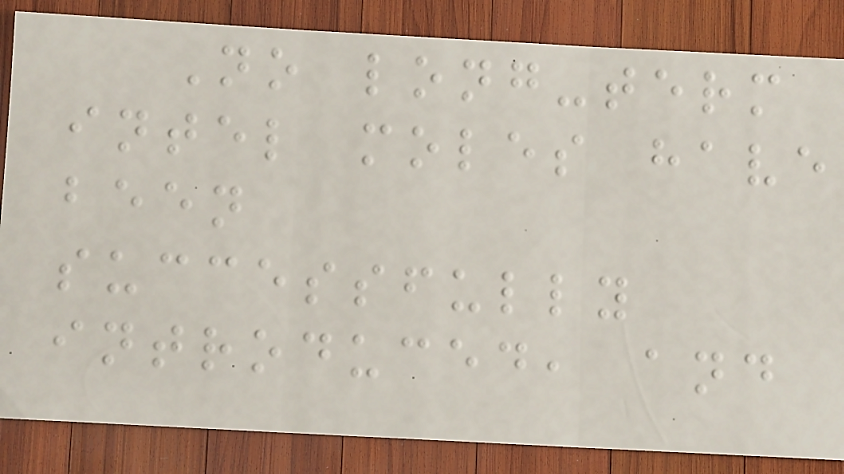No long-term
intel moles have
been
successfully
introduced, and
